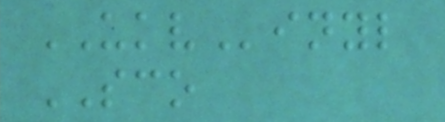UKVinyl
SCO
